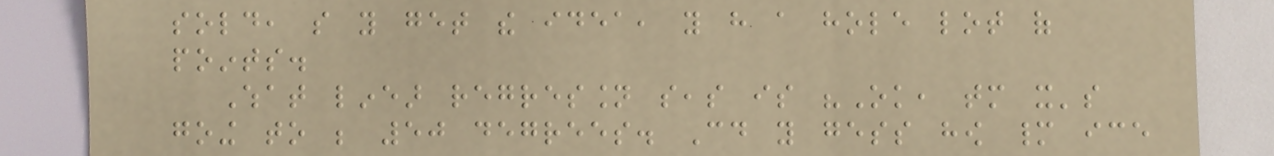sold, so you get the idea, you have a hole lot of
points.
What linear regression seas is "Ok, tomorrow it's
going to be 50 degrees. Could you gess how many ice
